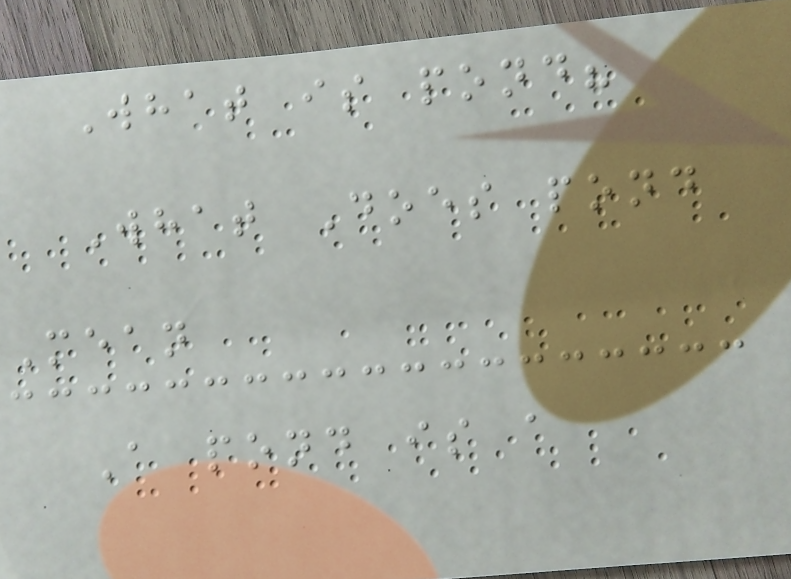What is pond?
What Does pond
Mean
A pond is a
